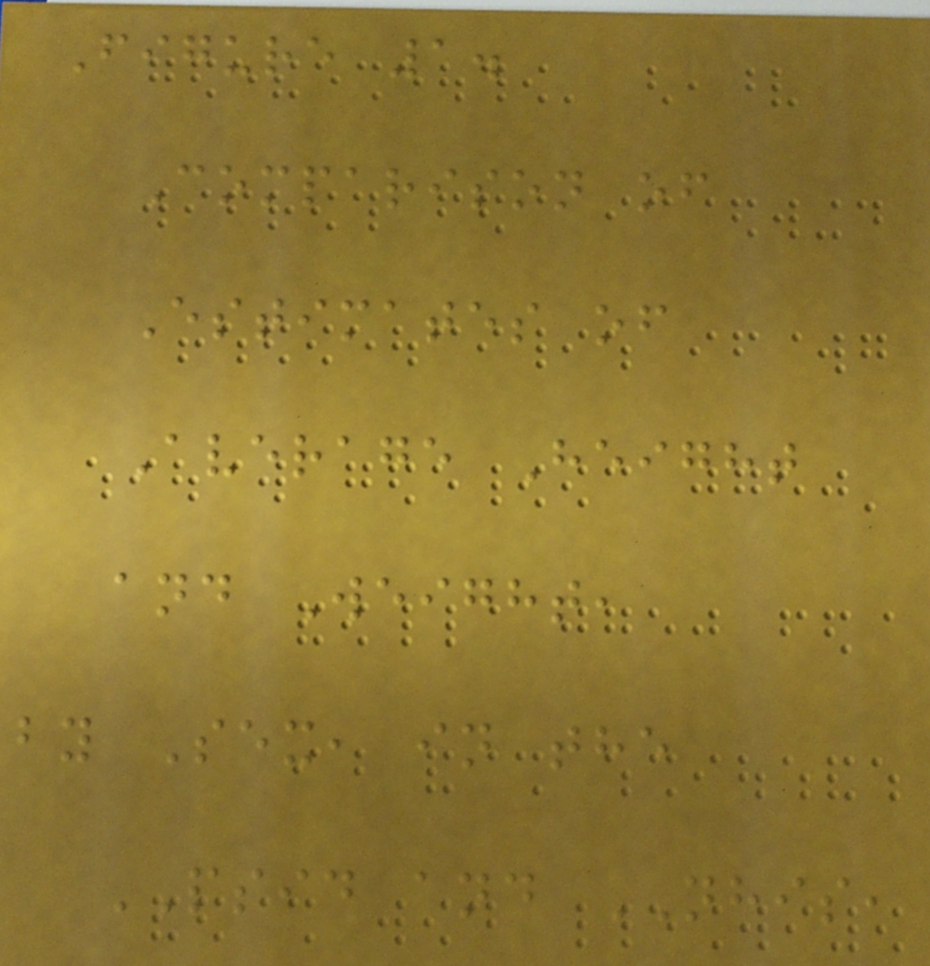Figure 1.
Comparison of
Estimates of
Average Height
and Weight,
by Sex, in the
PSID and NHIS,
